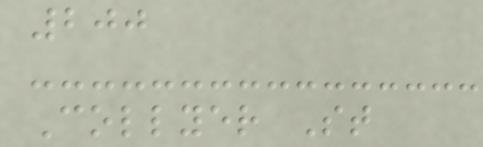200
Collyer St
